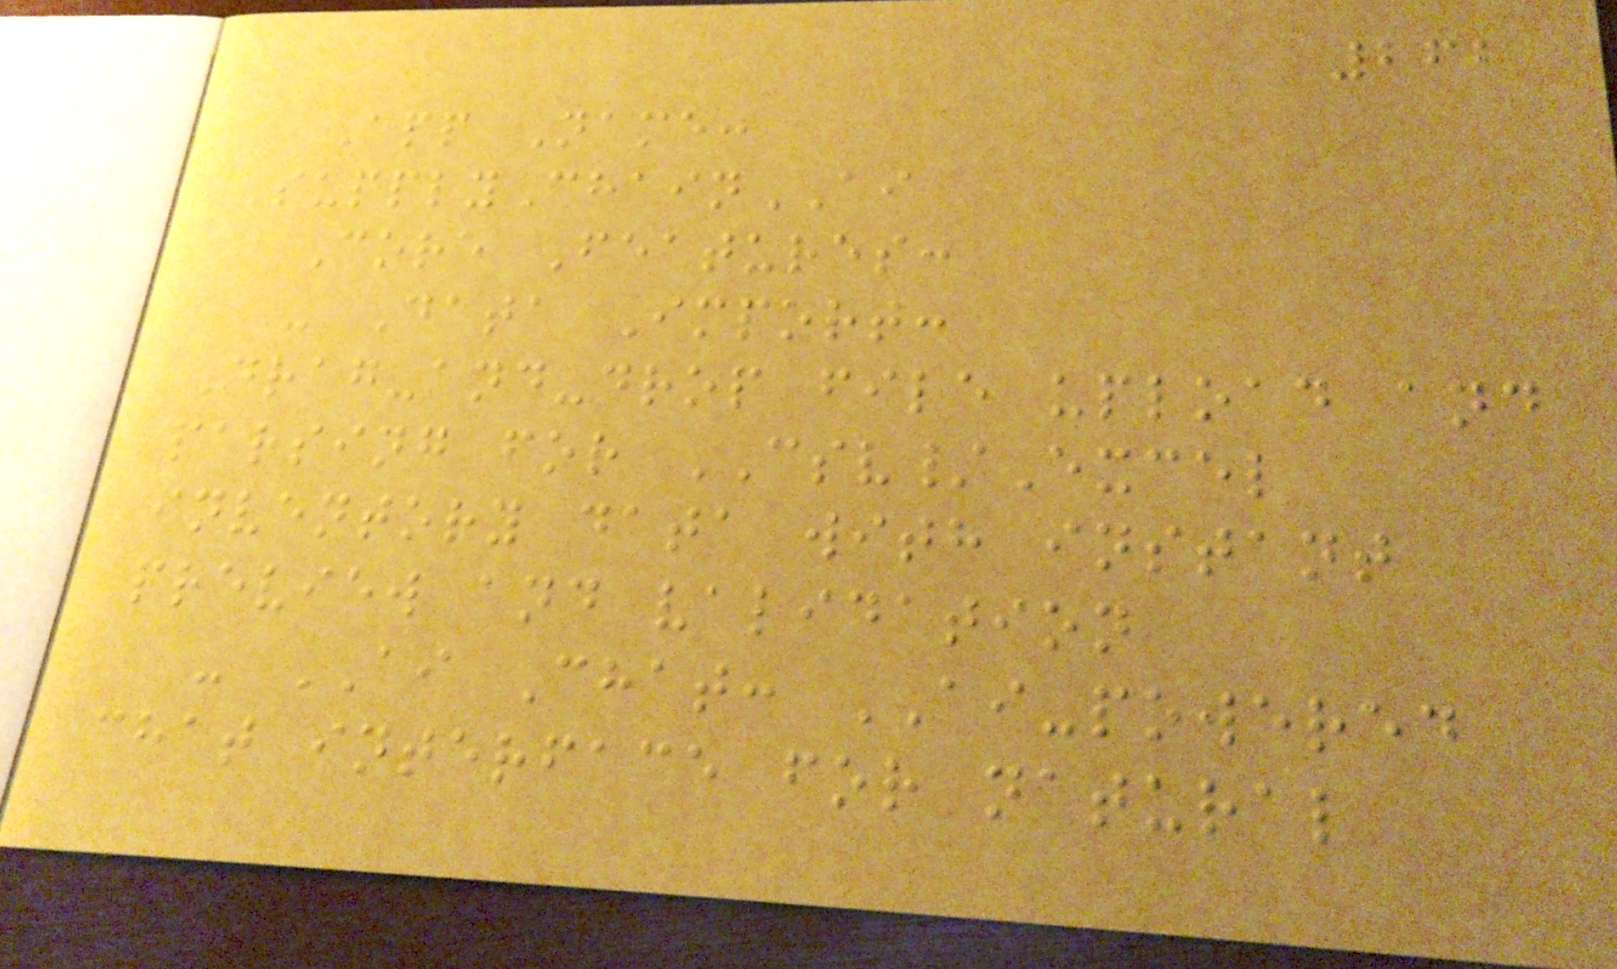262
App Name:
SupplyChainAI
Core Features:
- Data Import:
Drag-and-drop file upload and
parsing for CSV/Excel
inventory data with instant
preview and validation
- AI Chat: AI-powered
chat interface for natural
